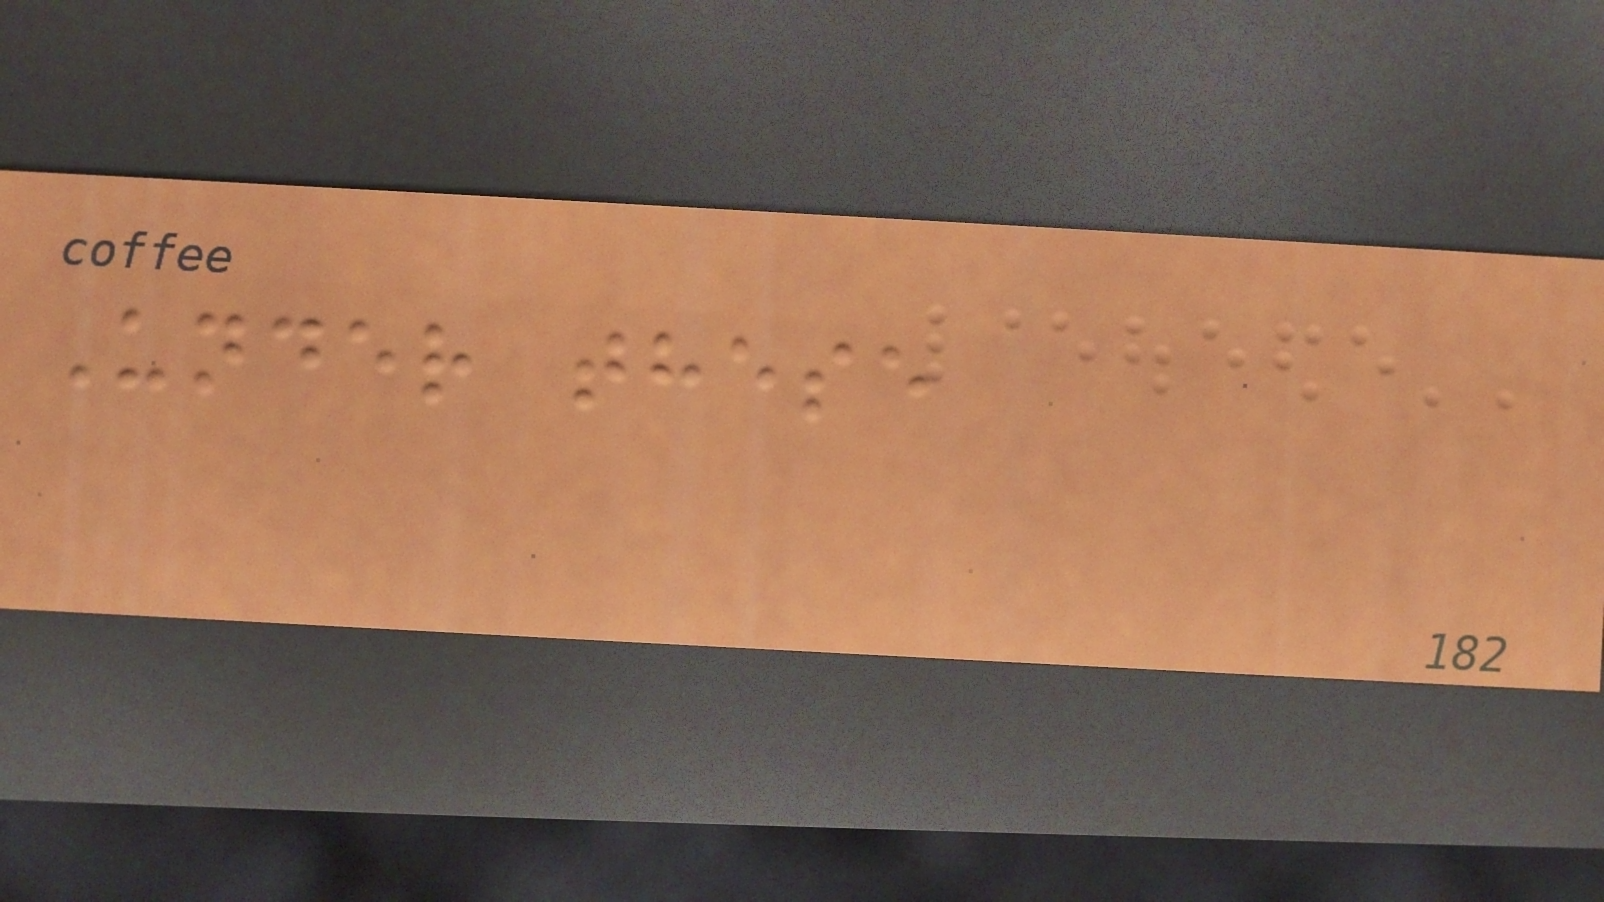Under these
